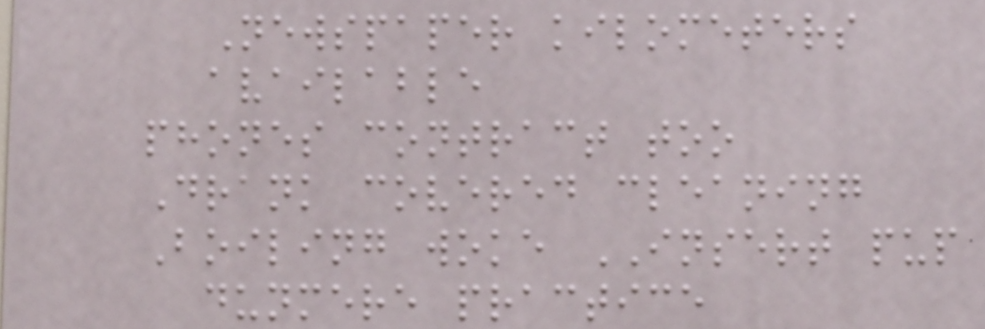Newspaper kilometers
available
phones contract too
Drank covered cleaning
Boiling woke INSERT pup
dunmere practice
